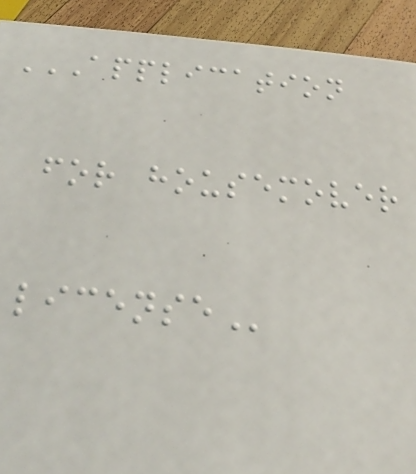APPLICATION
FOR HOUSEMOVER
LICENSE
